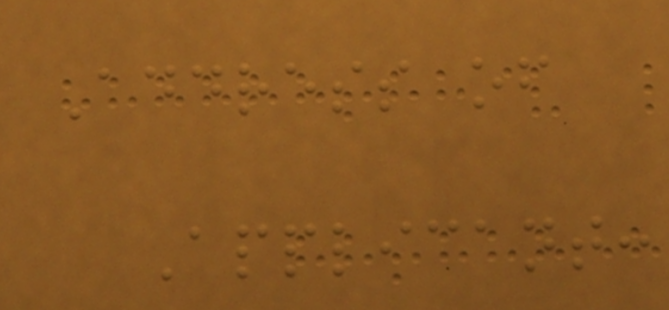Address of
Applicant:
